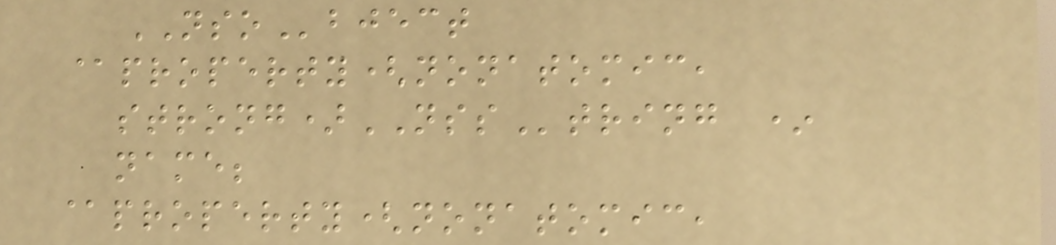NSObject
@property(nonatomic,
strong)NSString *
name;
@property(nonatomic,
